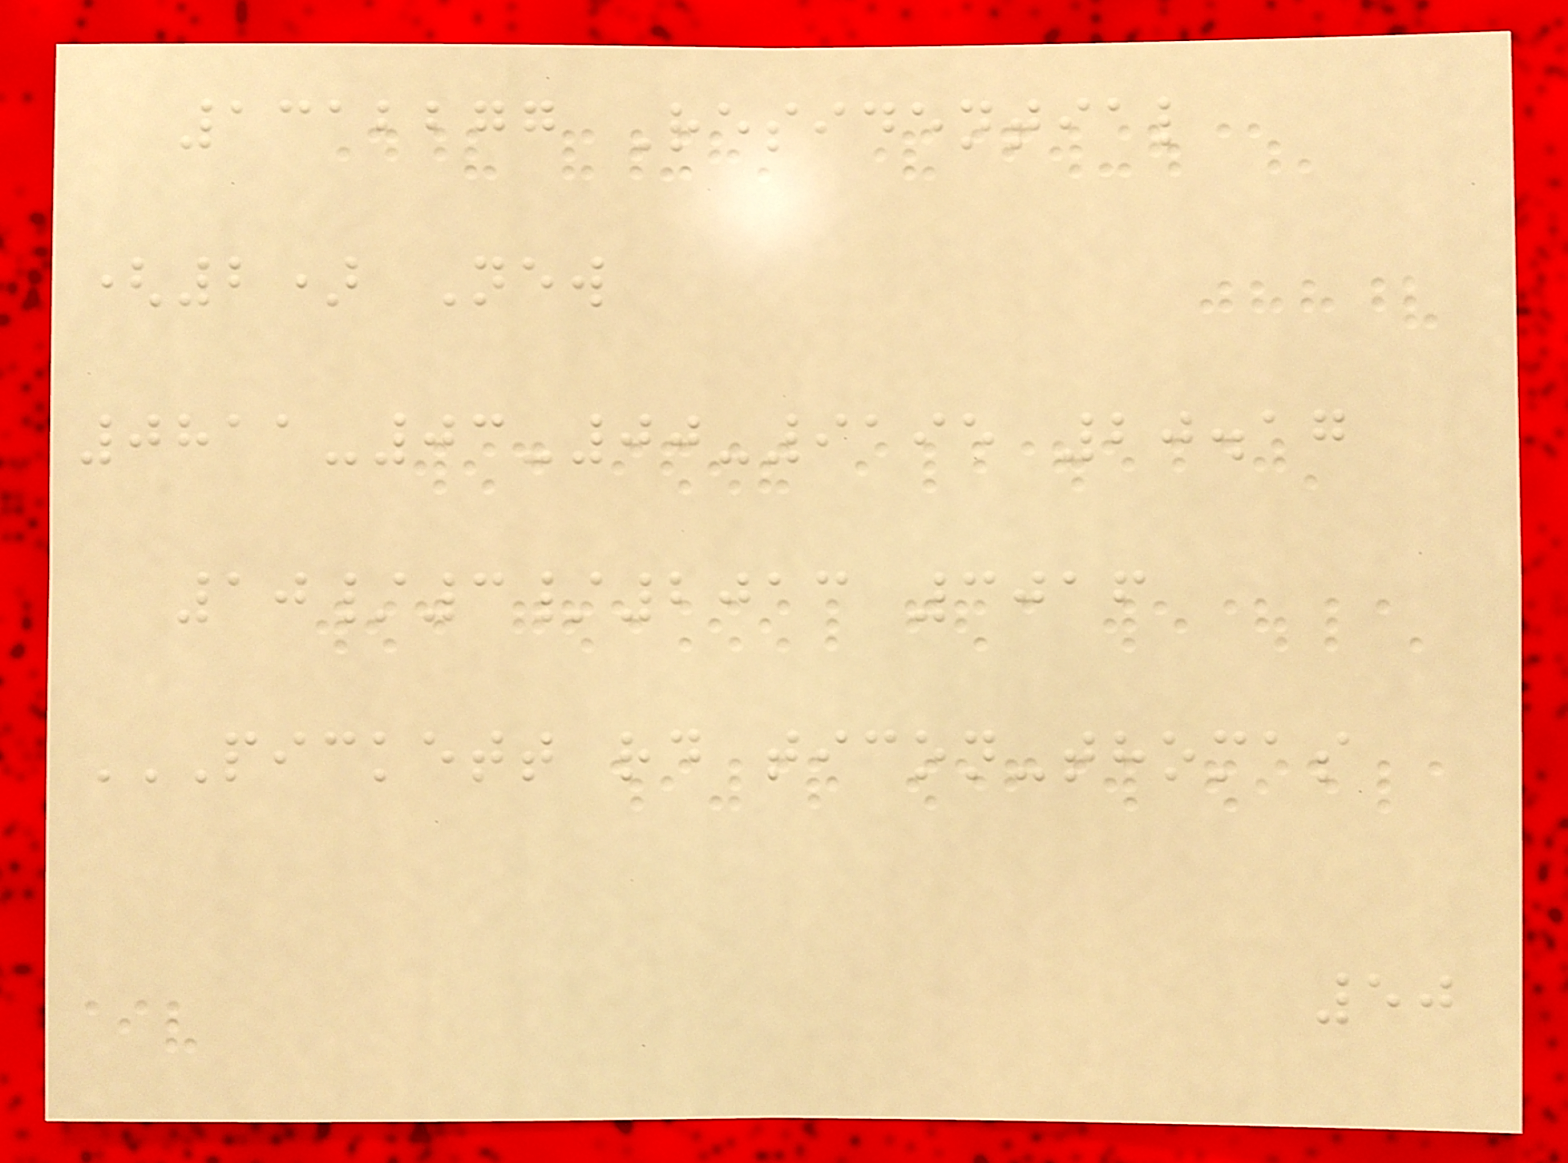1312277 Residential
(2) New
0811-03-00-9195 20.17
10/3/2013 3016
PICKETT RD TICON-THOMAS
50
